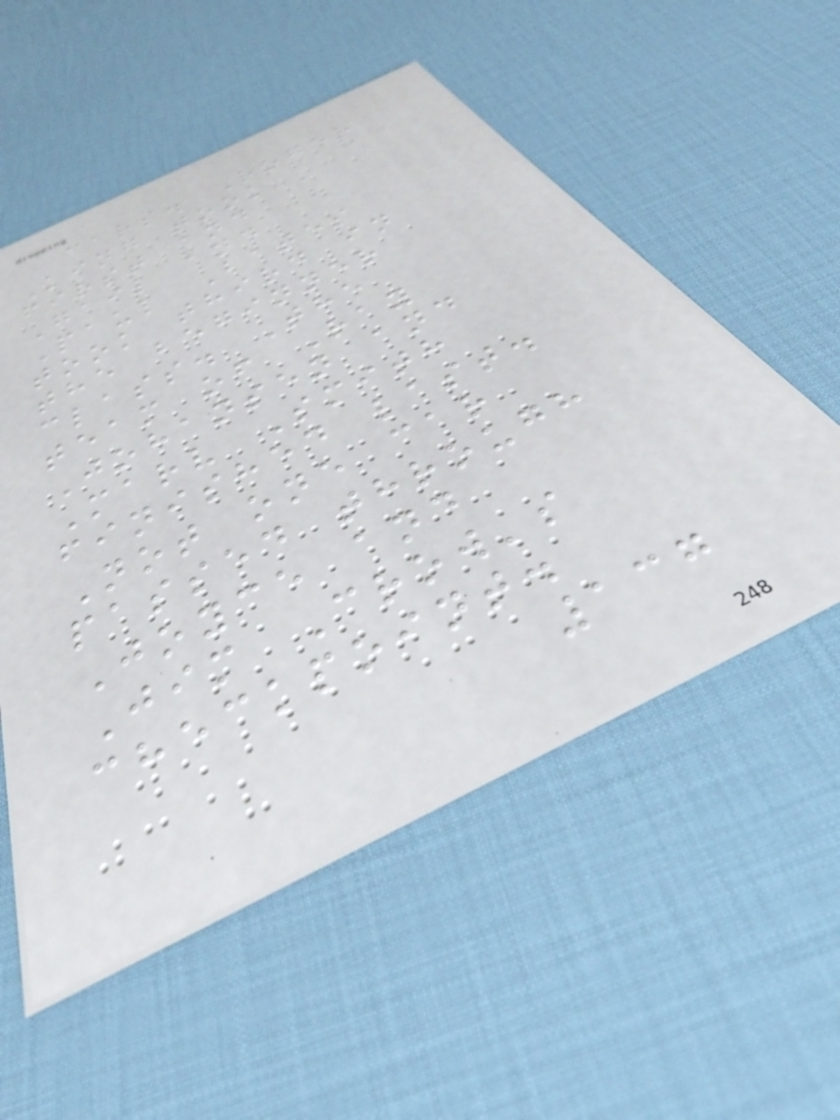cars. Roger
King took
first and
Gail and
Paul Bates
took third in
the beginner
class. The
team of Ray
Johansen and
Marv Smith
finished last.
Not one car
passed through
Joyce and
Jim Crow's
checkpoint.
137
